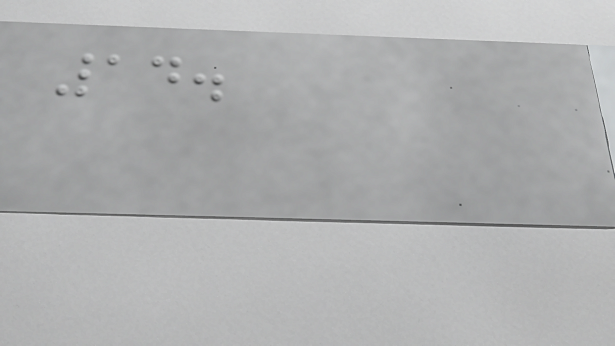14.
